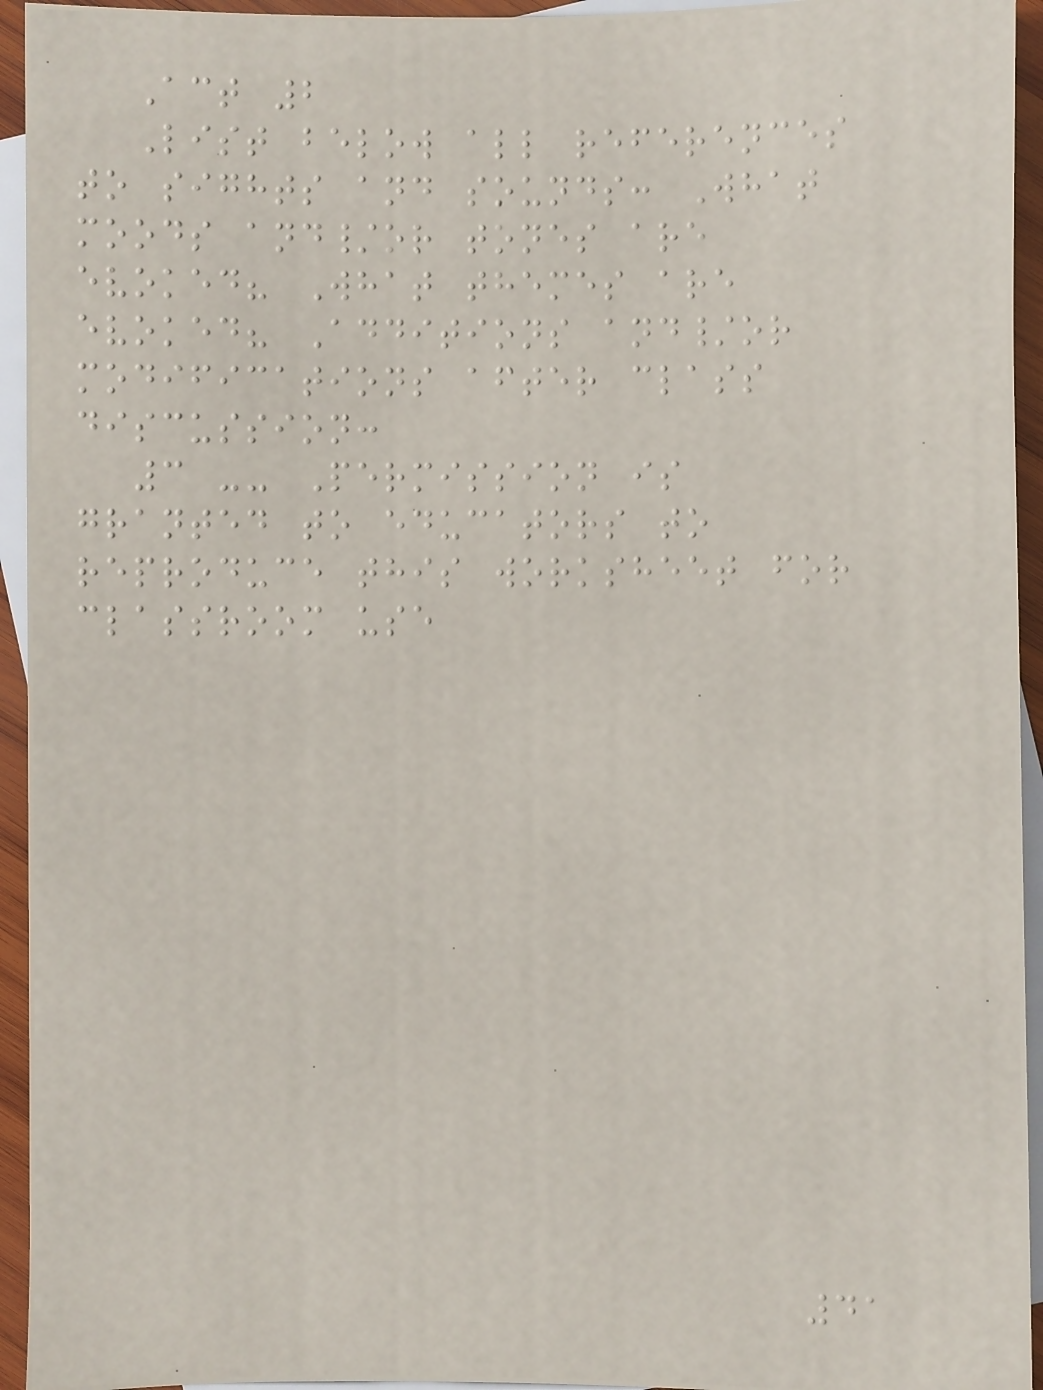Act 2
List below all references
to sights and sounds: What
moods and/or tones are
evoked? What themes are
evoked? Additions and/or
modifications after class
discussion:
3 -- Permission is
granted to educators to
reproduce this worksheet for
classroom use
41
